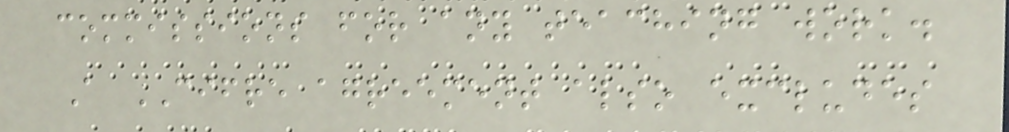commissions for any teaching work.
A CIFRE agreement also excludes
